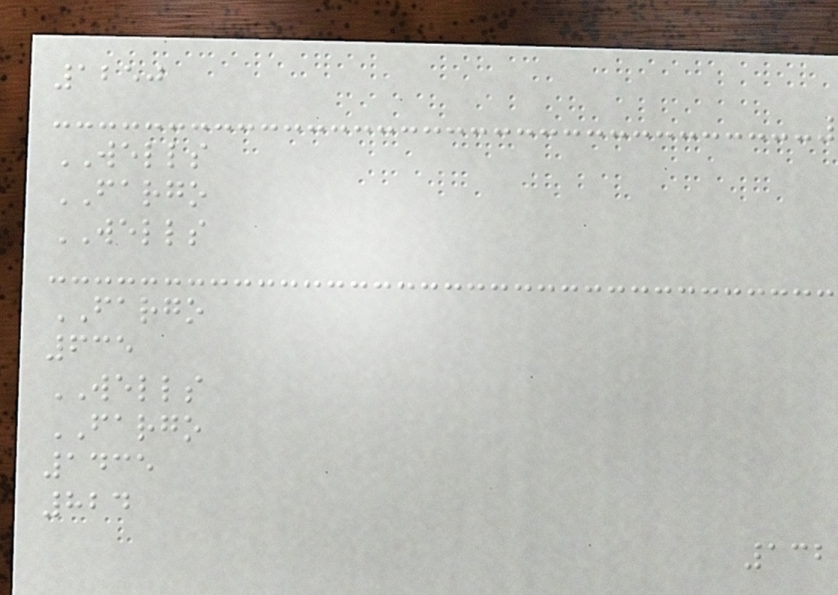1250
WELLS
FARGO
WELLS
FARGO
635
WELLS
FARGO
1435
824
132
